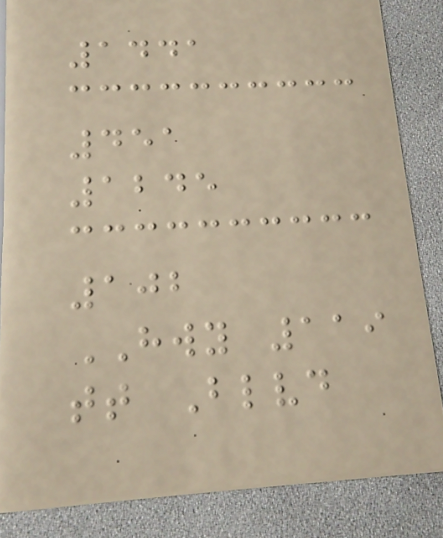1441
451
1245
102
HWY 119
tt Blvd
